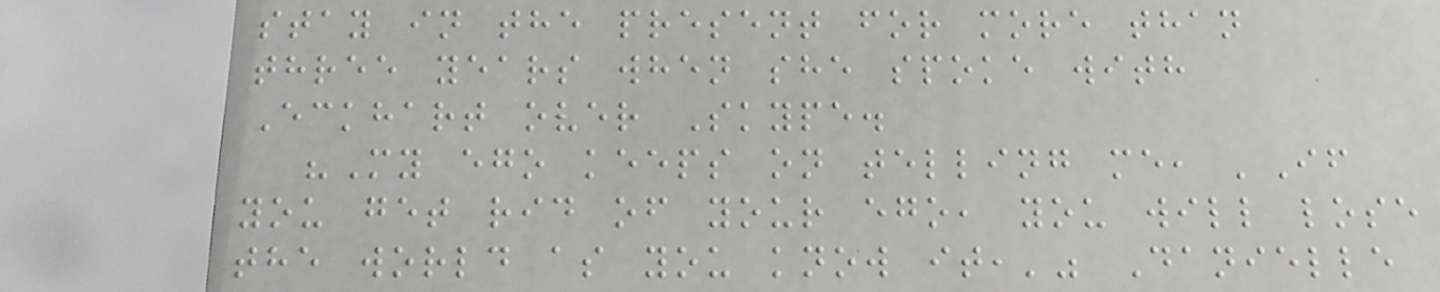stay in the present for more than
three years when she spoke with
Eckhart over Skype.
"My ego keeps on telling me, 'If
you get rid of your ego, you will lose
the world as you know it,'" Danielle
